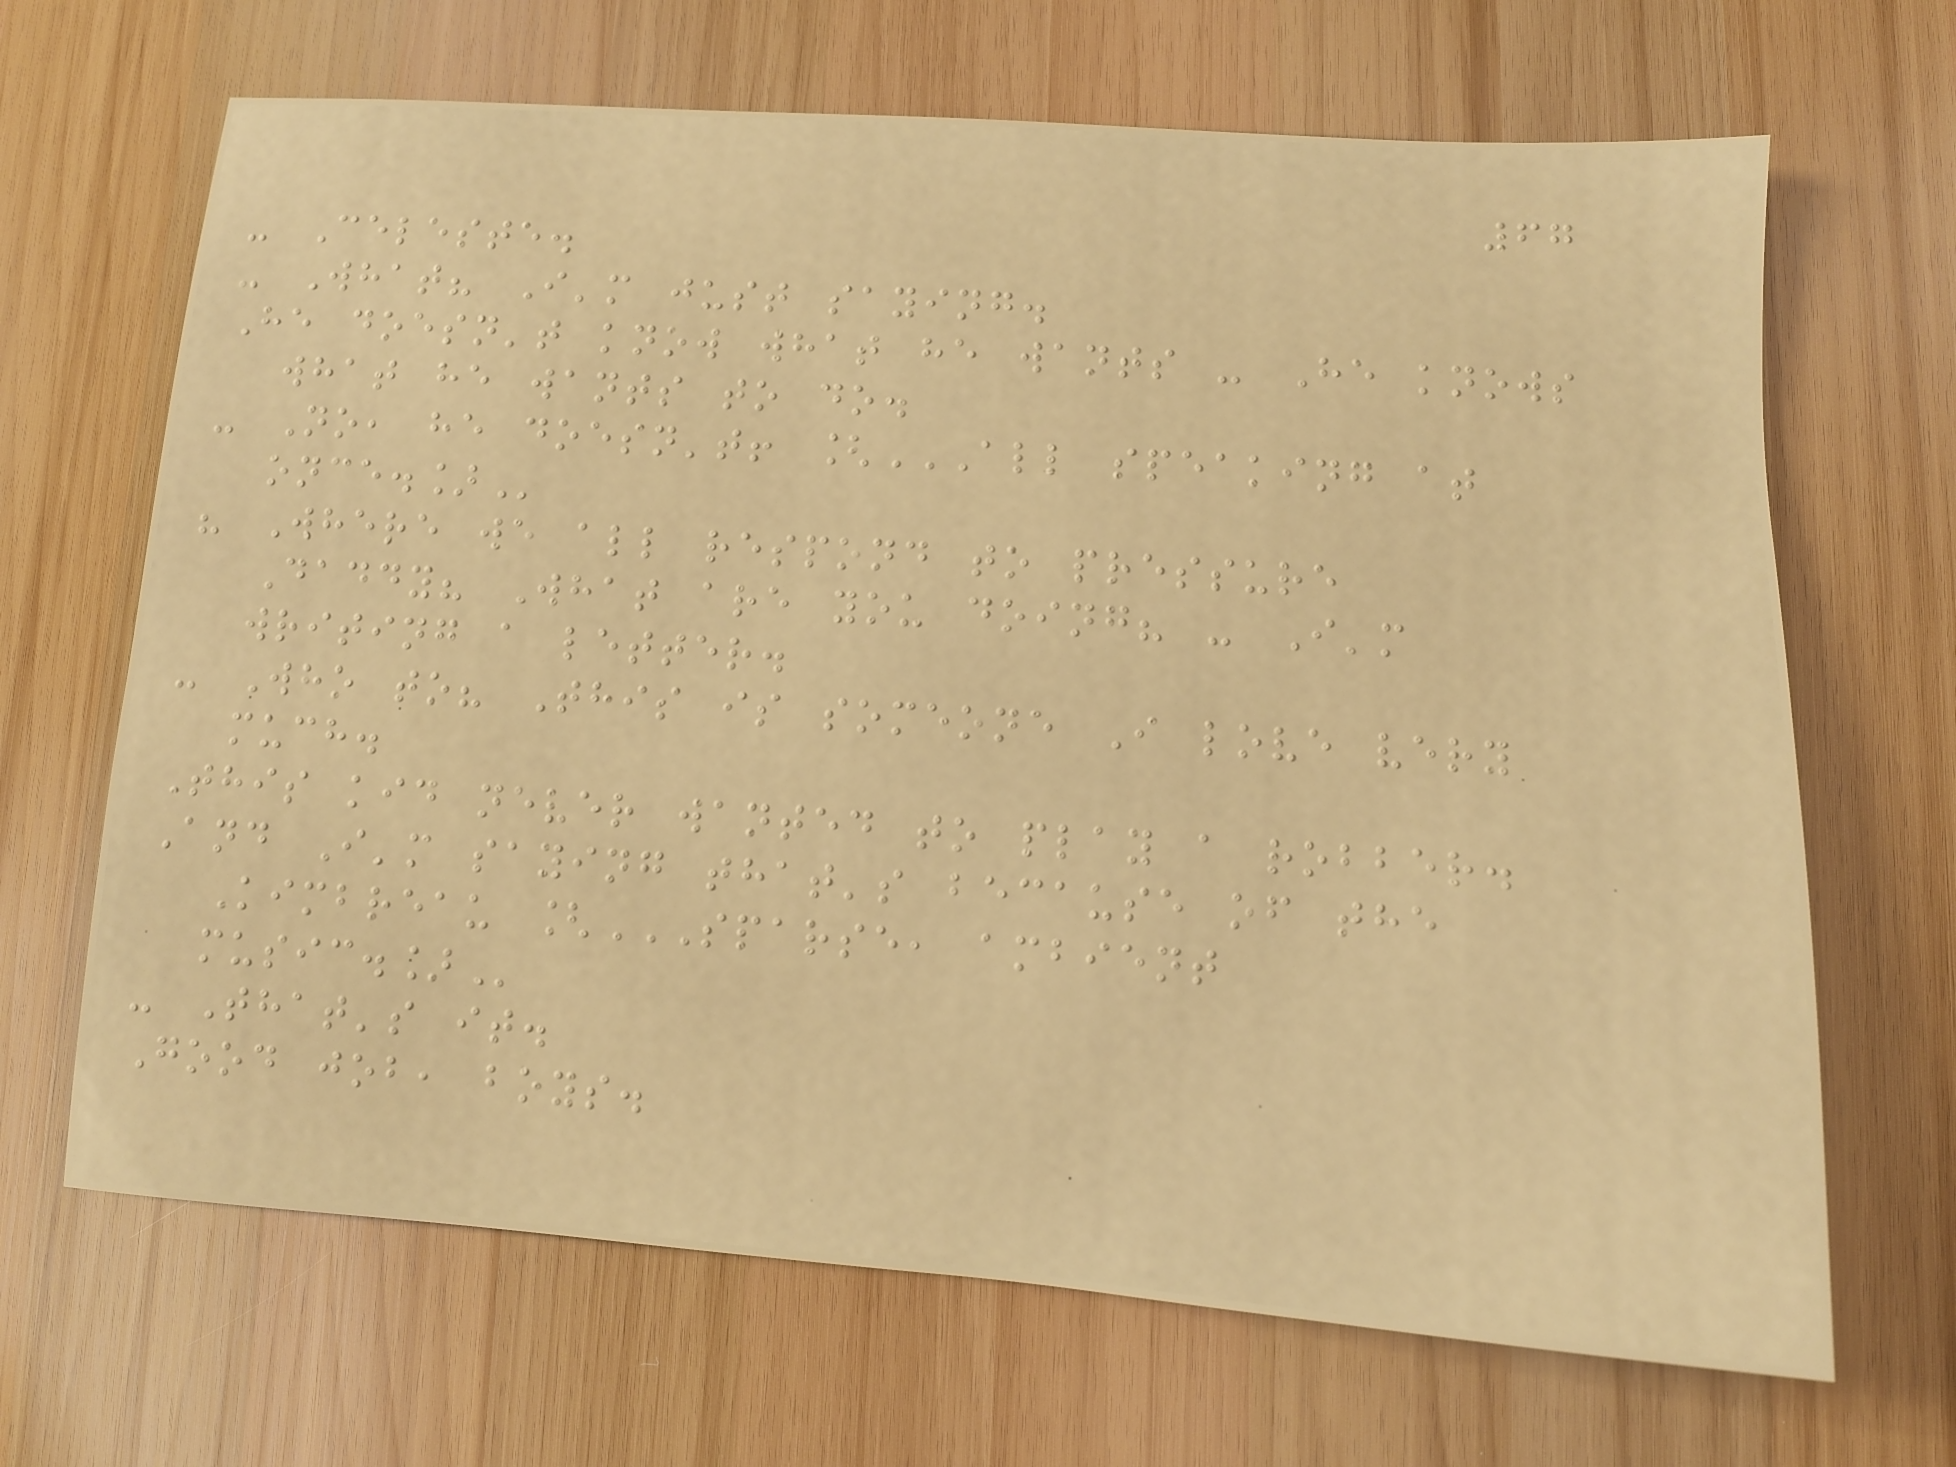67
- Celeste.
- What? I'm just saying.
He doesn't know what he wants - He knows
what he wants to do.
- No, he doesn't! [ALL SPEAKING AT
ONCE.]
" Where we all respond to pressure
Daddy? What are you doing? - I'm
writing a letter.
- Who to? This is someone I love very
much.
This kid never wanted to play a robber.
And I'm saying that's because of the
Kimbreau [SPARSE, AMBIENT
MUSIC.]
- That's it.
Good job, boys.
